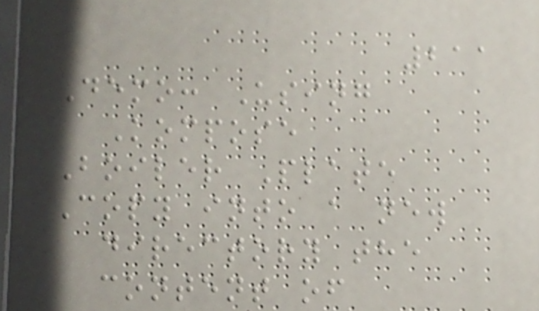211
Demo: Using
Kompose
Boiler Plate
Copy into a new
directory the
content of
